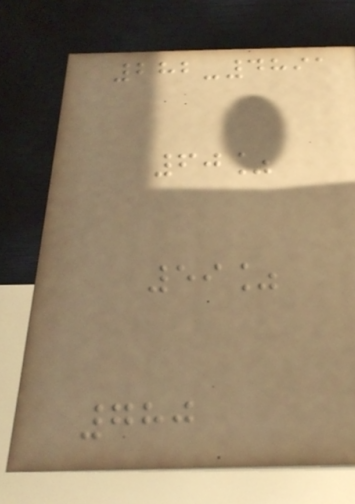282-4891
60%
59%
780
